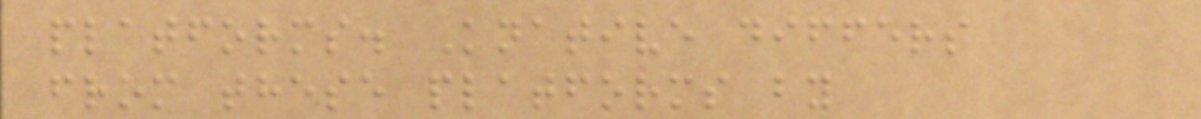platforms. Knative differs
from these platforms by
